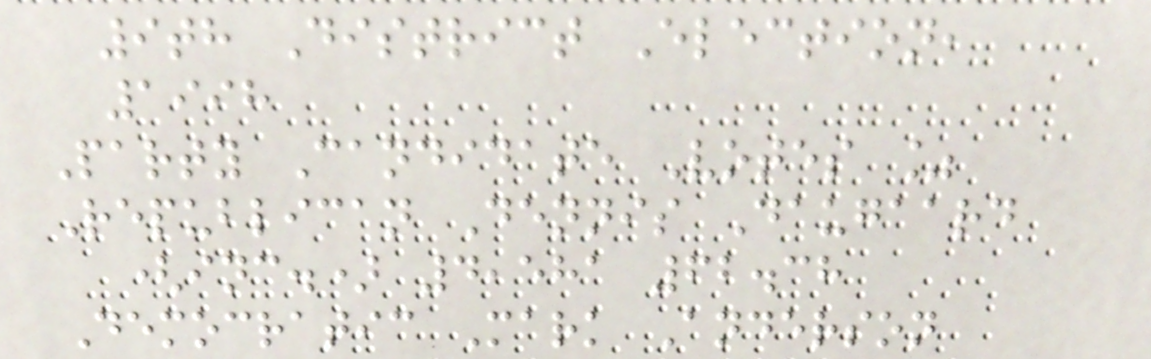9th District Election,
1998
Party Candidate Votes %
Republican Dennis Daugaard
(inc.) 4,581 62.38
Democratic Mark Anderson
